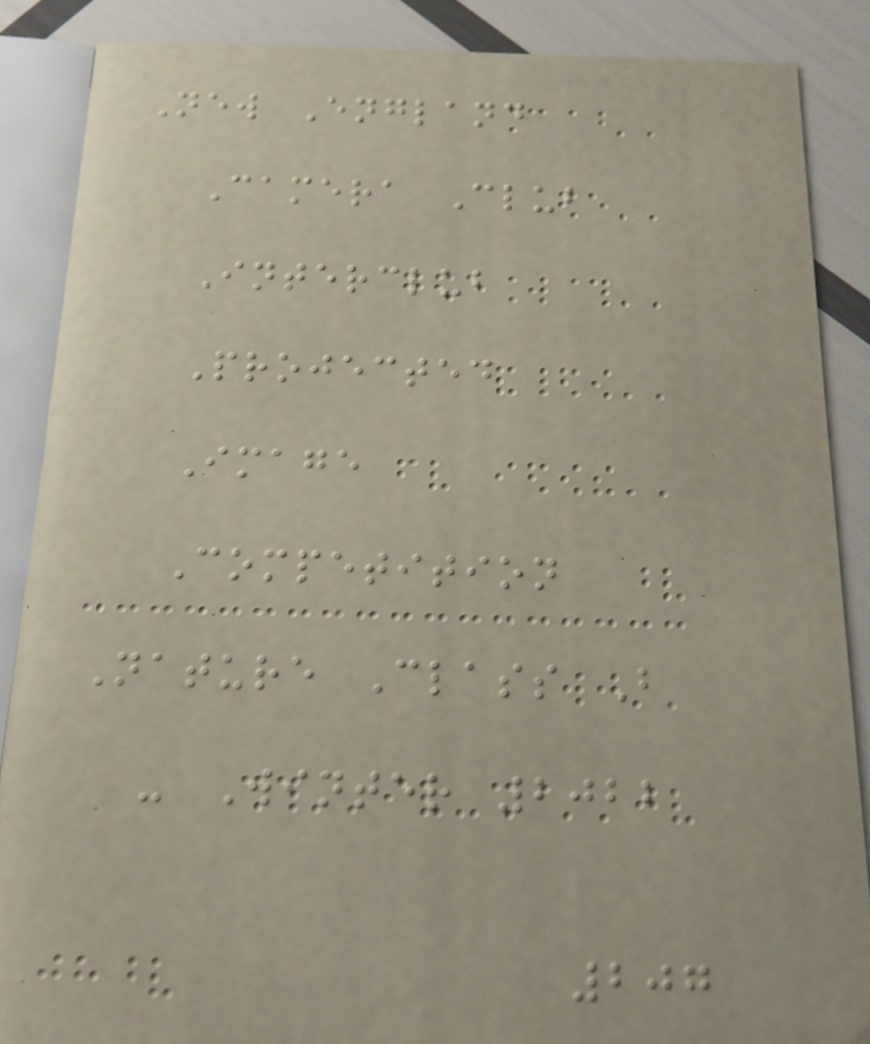New England
Camera Club
Interclub
Projected
Image
Competition
Nature Class B
- Winter 2022
207
